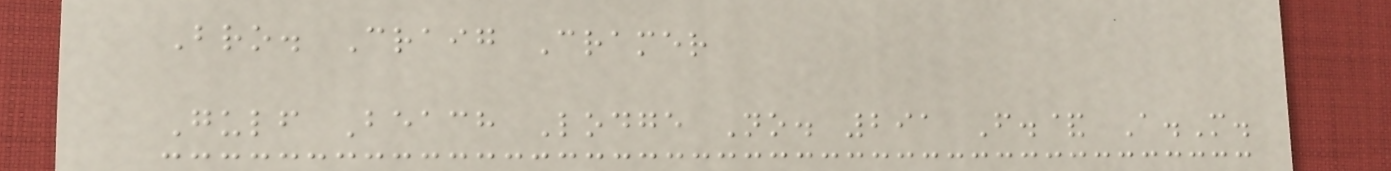Bro. Craig Cramer
Gulf Beach Lodge No. 291 F.& A.M.
